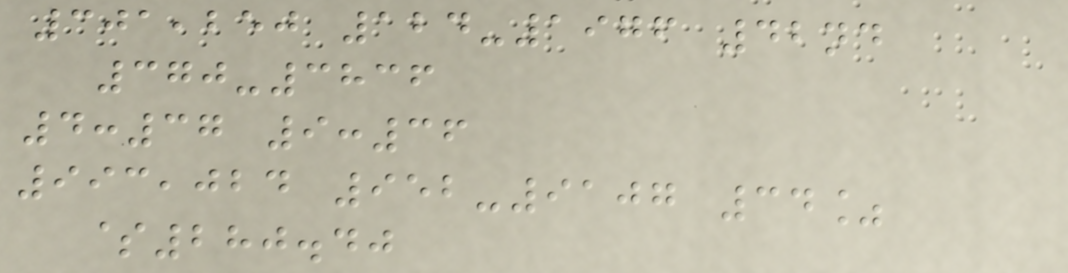301,250 124-1976 42nd
370-3836
4:37 9:36
993,024 952-9107 34%
$280.40
